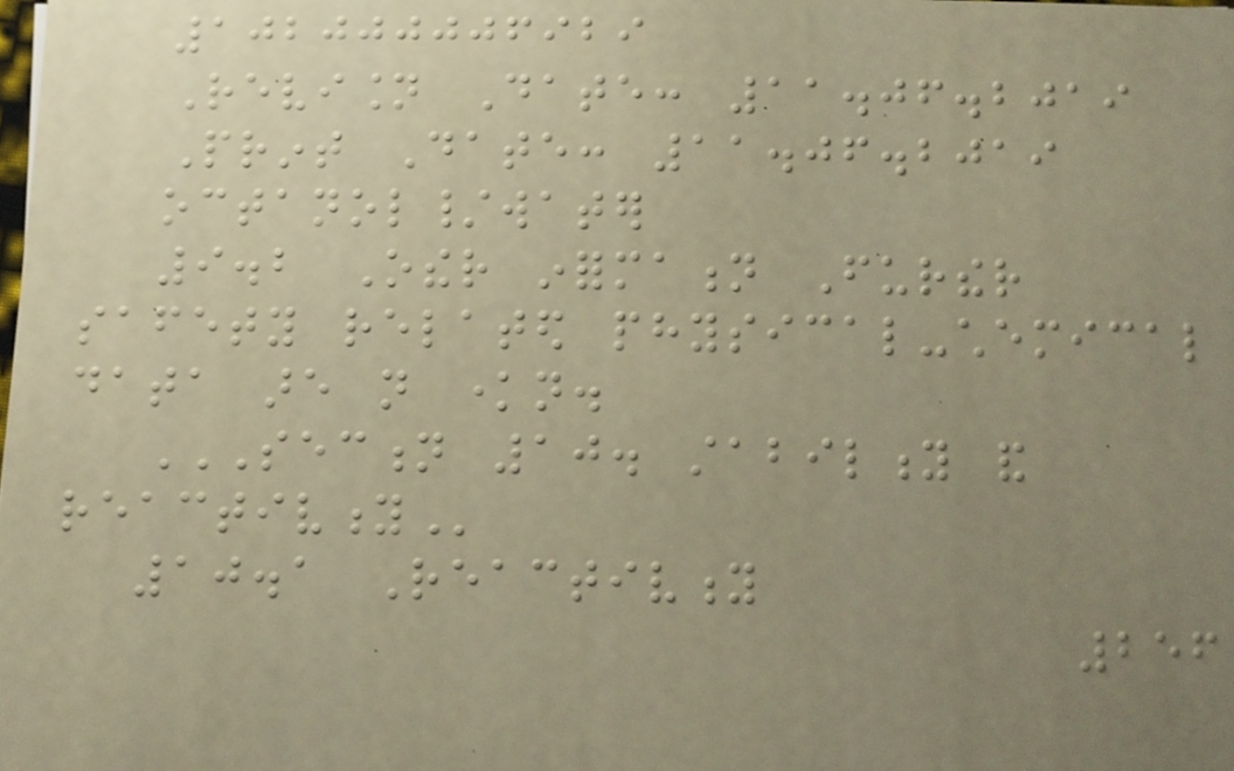102000006929
Revision Date: 11.06.2019
Print Date: 11.06.2019
octanol/water
9.2 Other information Further
safety related physical-chemical
data are not known.
SECTION 10. STABILITY AND
REACTIVITY
10.1 Reactivity
256
